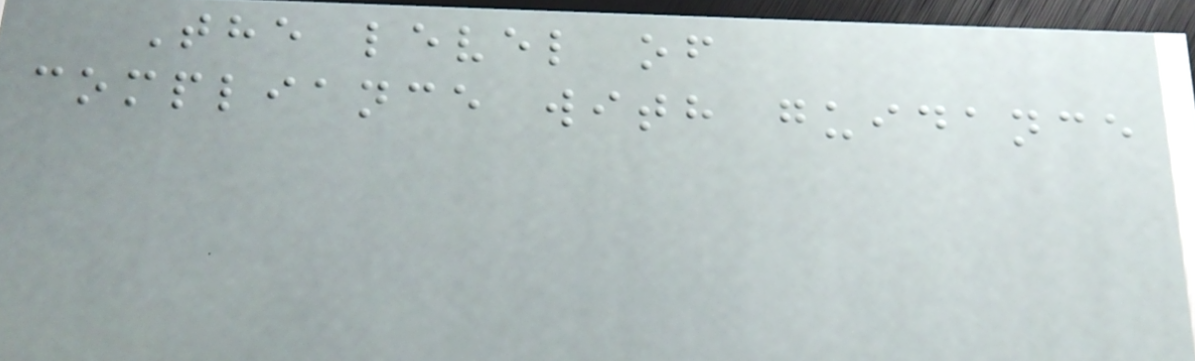The level of
compliance with guidance
